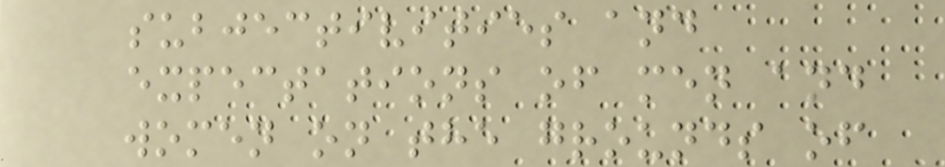subjectivities and
expectations of men and
women on the grounds of
